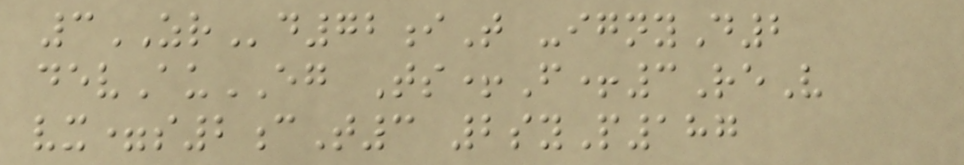3ZRd72iT -ignyD2
devAuEG Ts+F+3ReV
vx=s2cT3 2syP187
